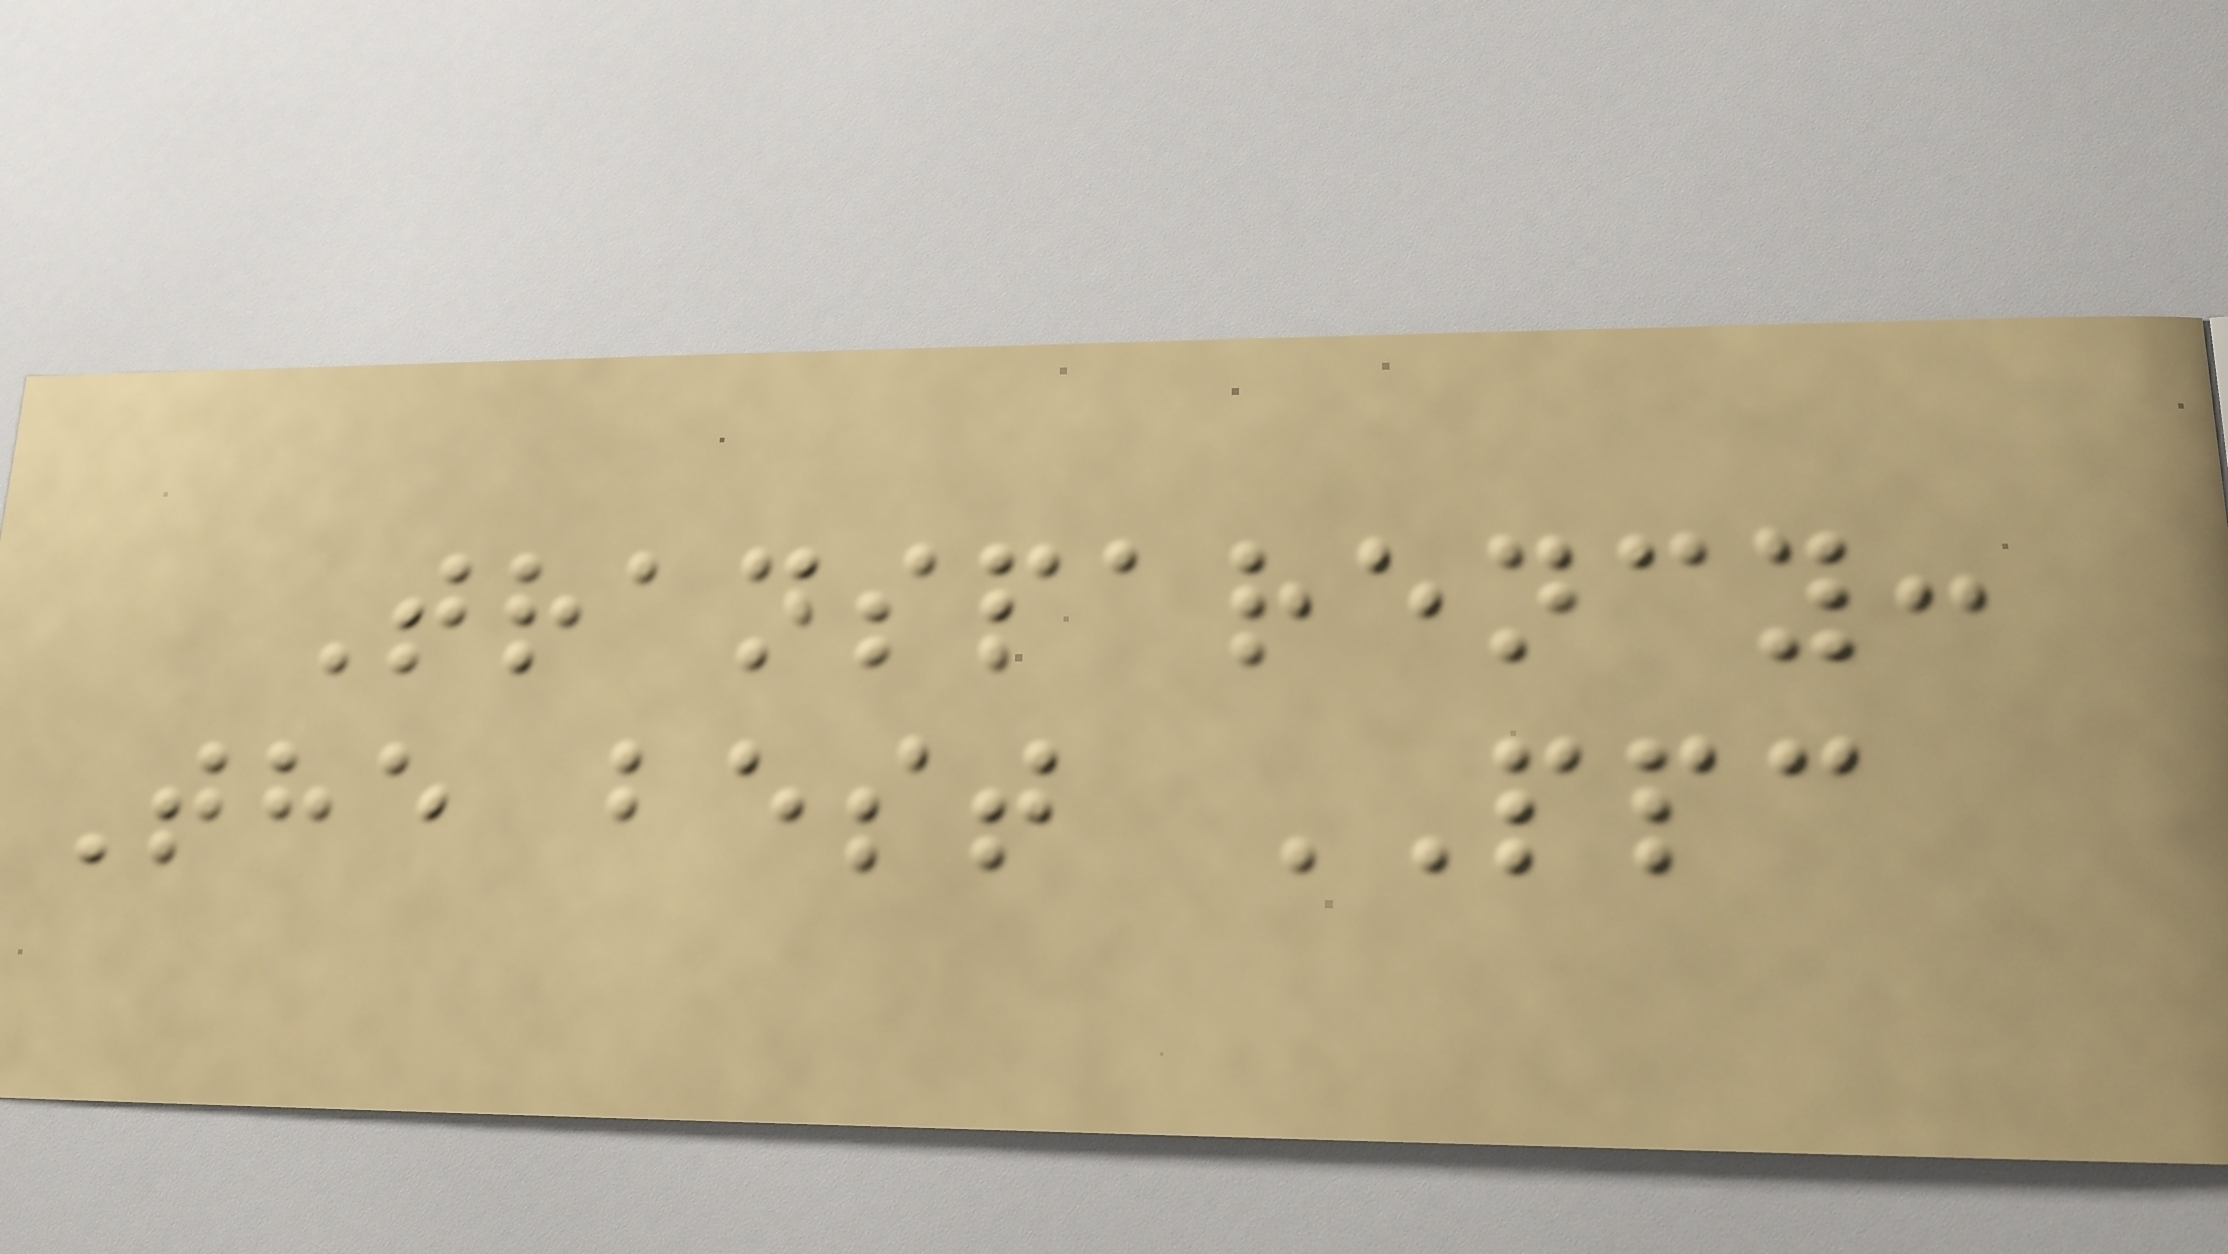Transparency:
The best PPC
